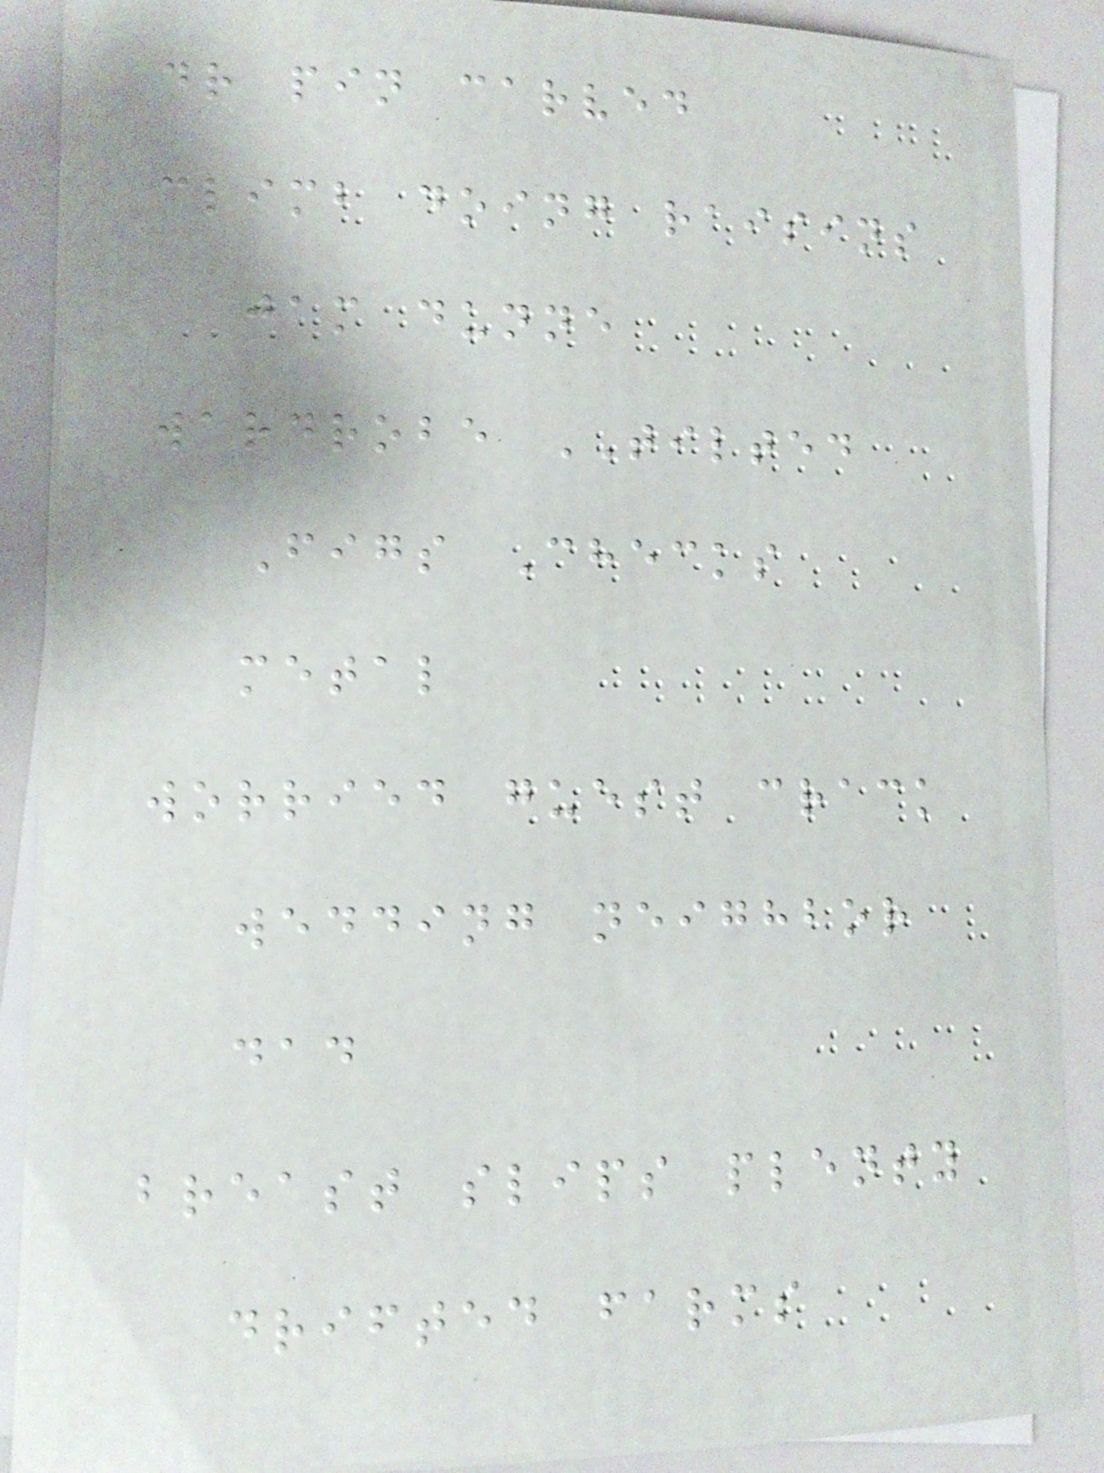dr pin carved
climb doing raisins
jam dunne
wardrobe TILTED
Figs Checks
metal
worried guest crack
wedding neighbor
dad
breast slips plenty
drifted farms
